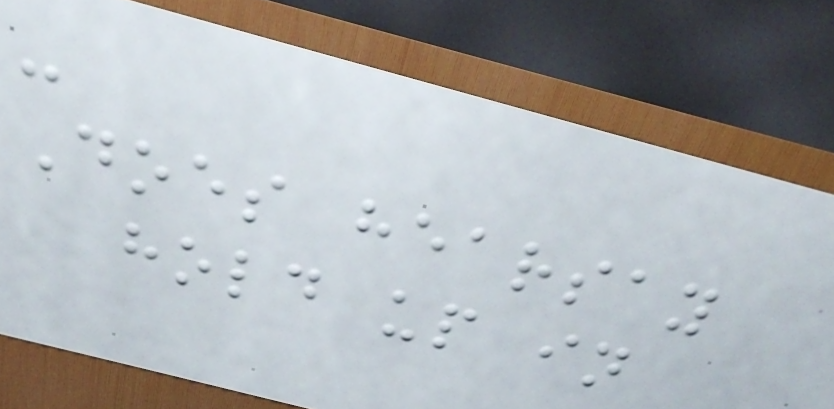-
Does hearsay
hold up in
